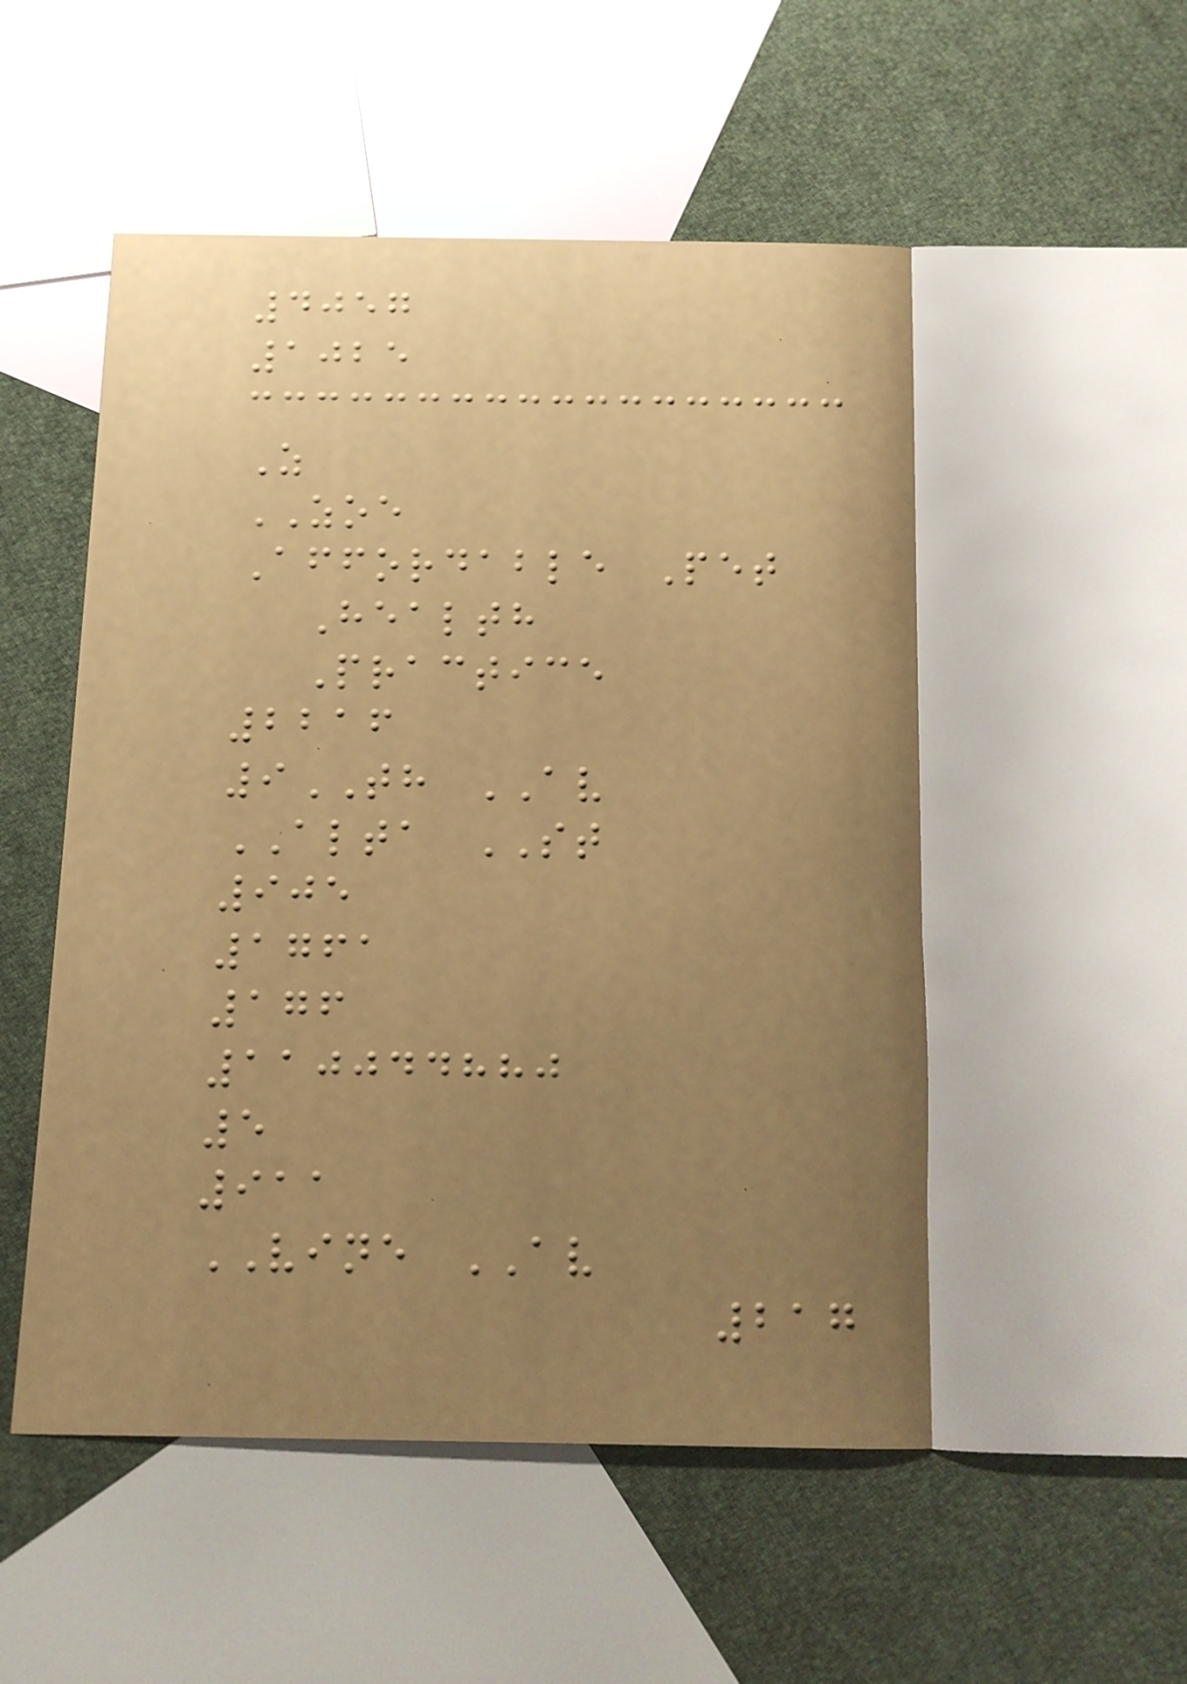4057
1025
Z
ZOE
Affordable Pet
Health
Practice
2216
9TH AV
ALTA ST
905
1761
176
110044880
5
911
VINE AV
217
